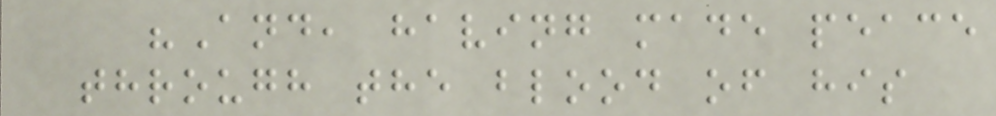"And, having made peace
through the blood of his
